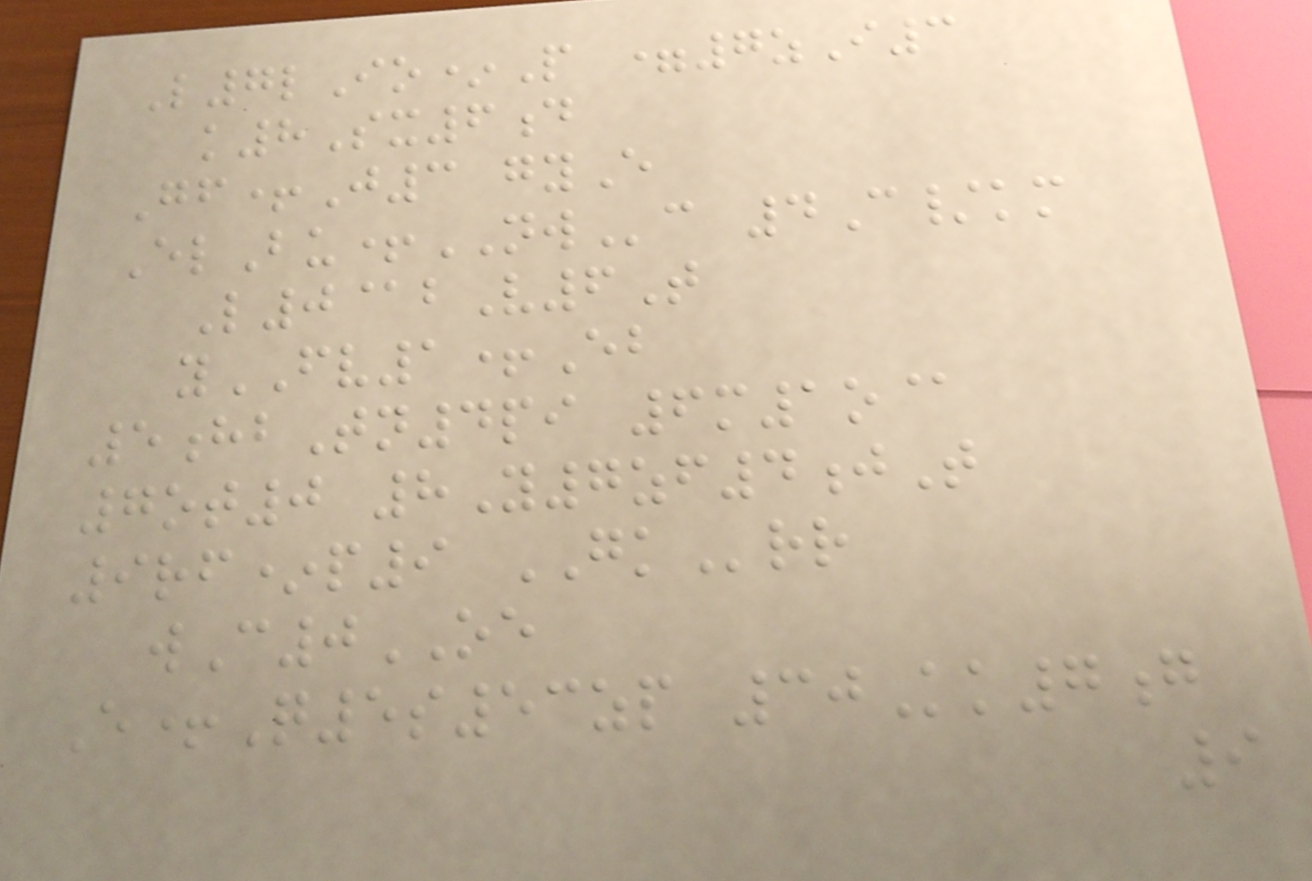L7lIo*P =7zI3
k8Sx6d
Gf+J3 gyE
ElBu+NWc 4C/km
L0@bV6T
yFV1+Eb
5hbTn4pi 6m1o@
7ot0 8Y7zf4jT
9rf*p9 GKrr
wC0OE
E+Q5s53zp 30Kk7g
9
